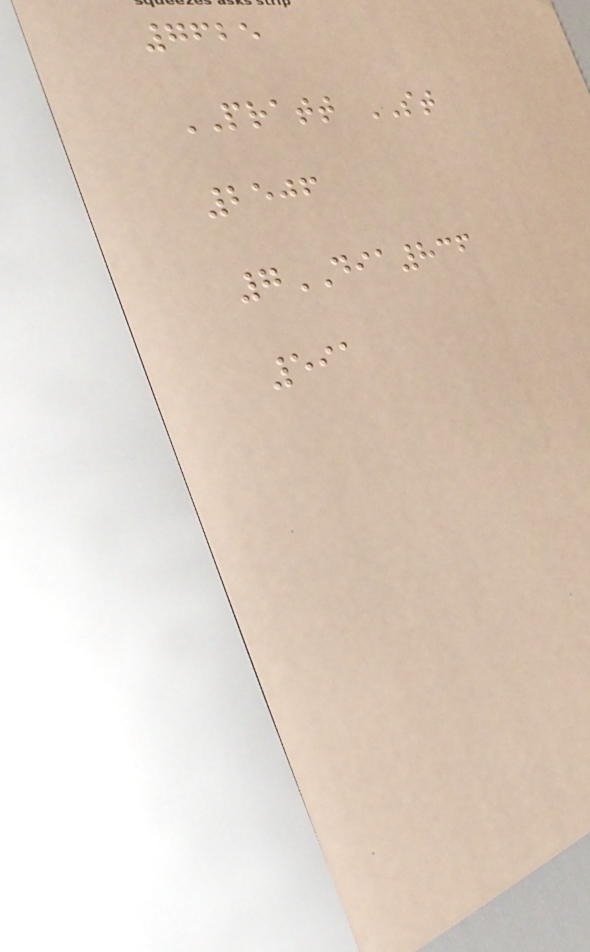7625
PRATT ST
2506
7DIA836
591
